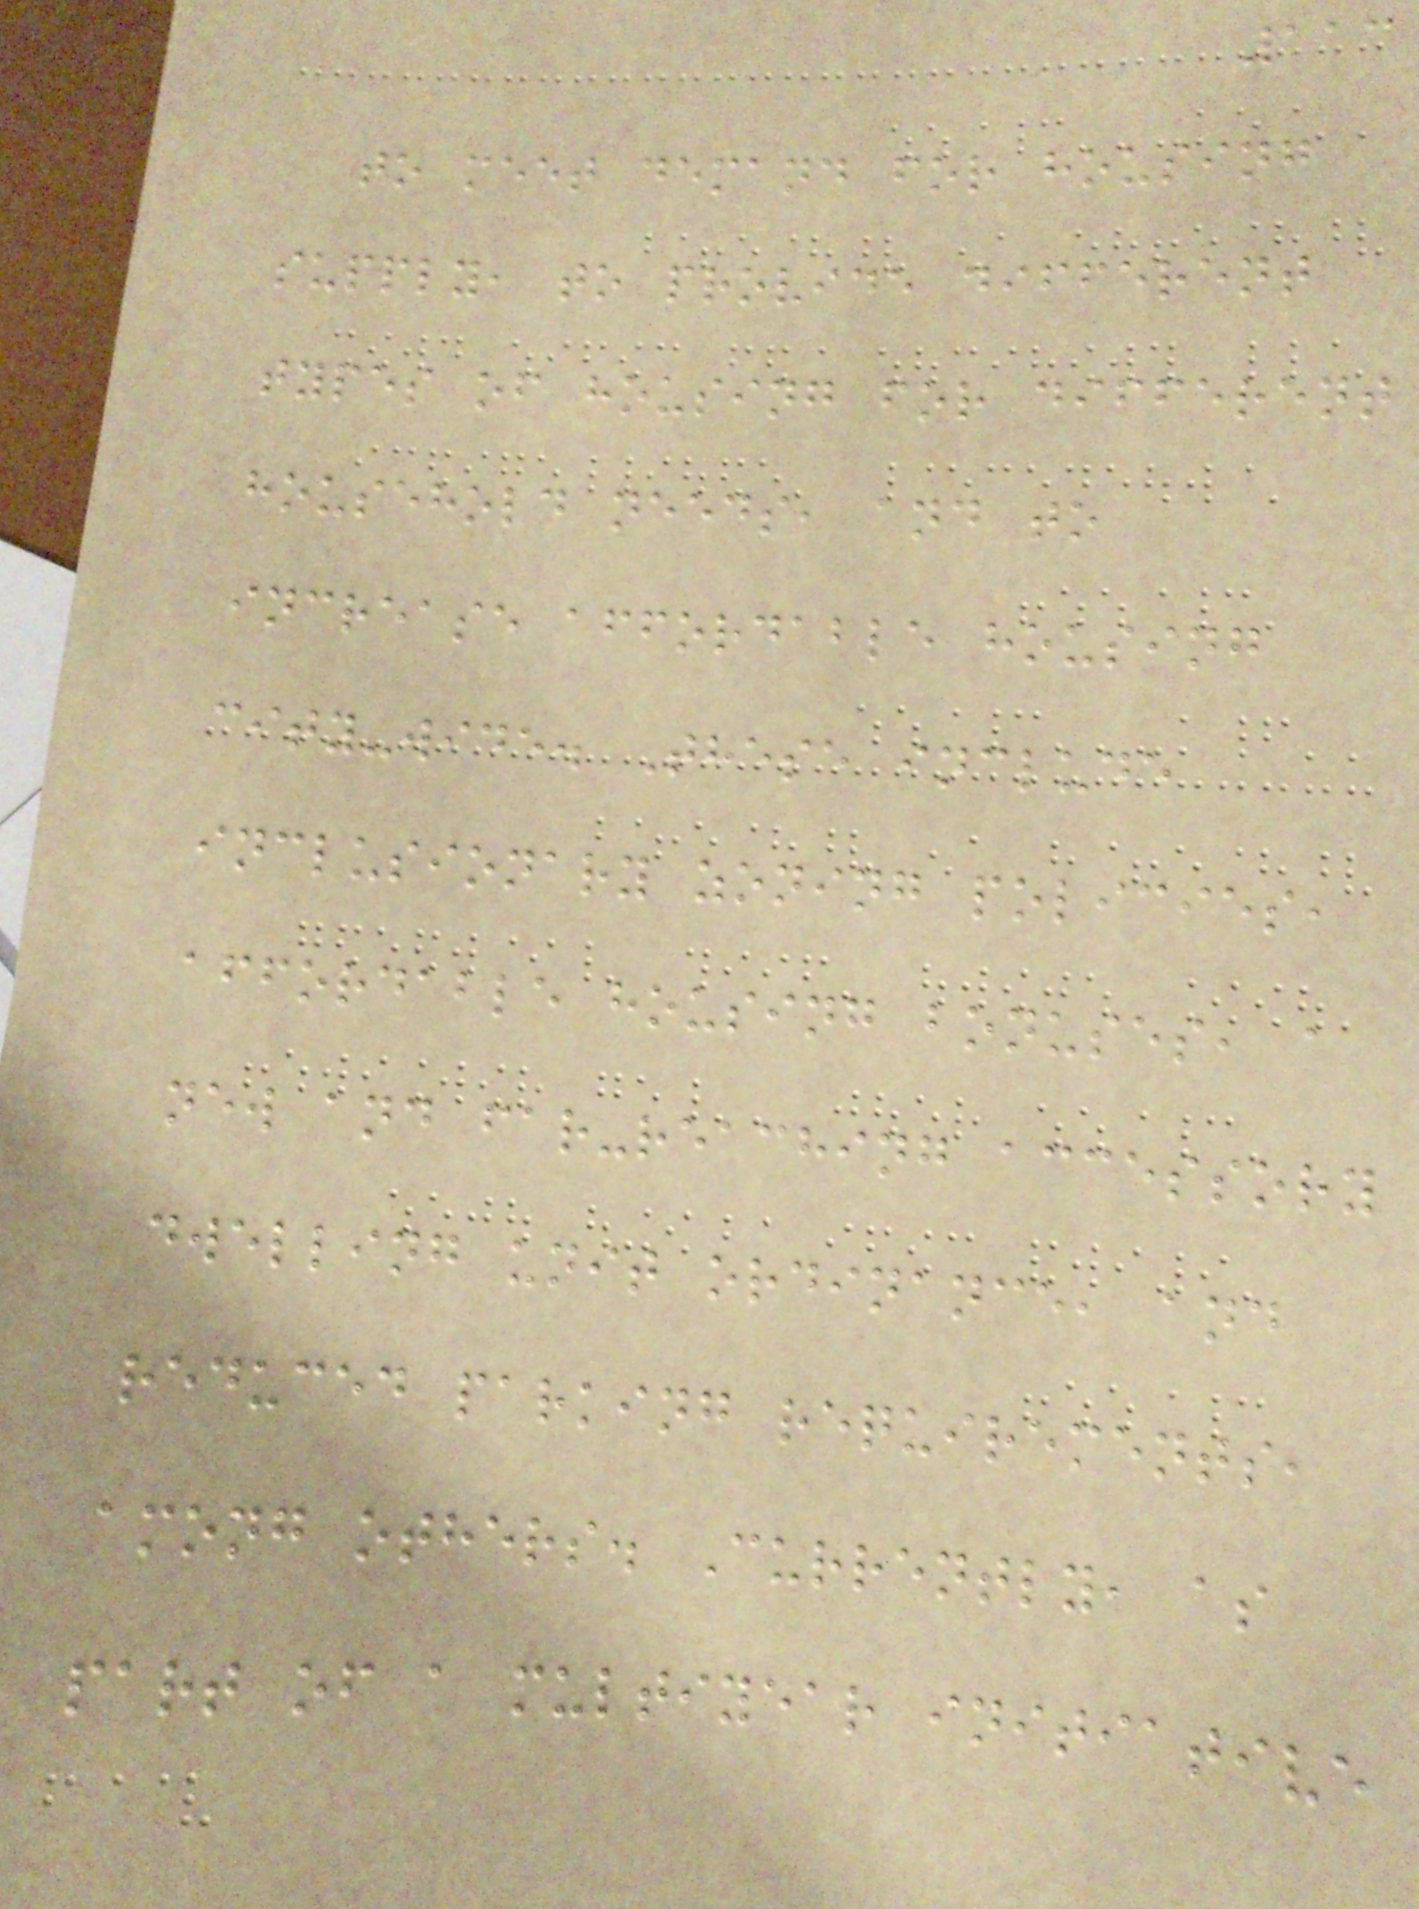113
to meet demand for housing
supply, to provide different
types of housing for different
household needs, and to
increase affordable housing
city-wide. These include
inclusionary zoning policies,
affordable housing bonuses, a
new and far-reaching accessory
dwelling unit ordinance, and
reduced parking requirements,
among others. Currently, as
part of a multiyear initiative
